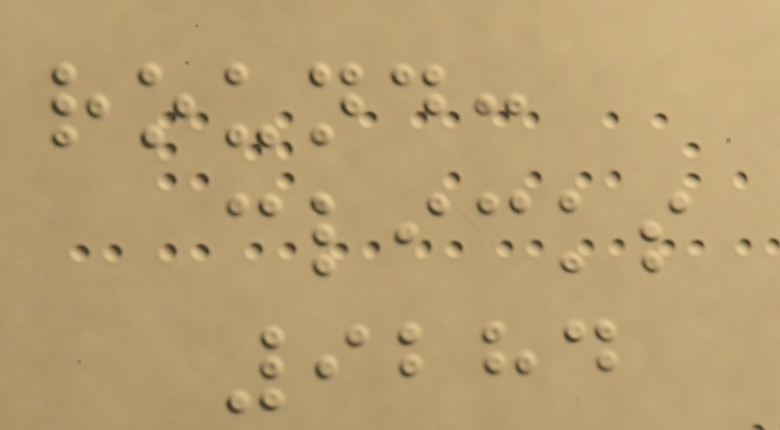round:
clicks
9284
